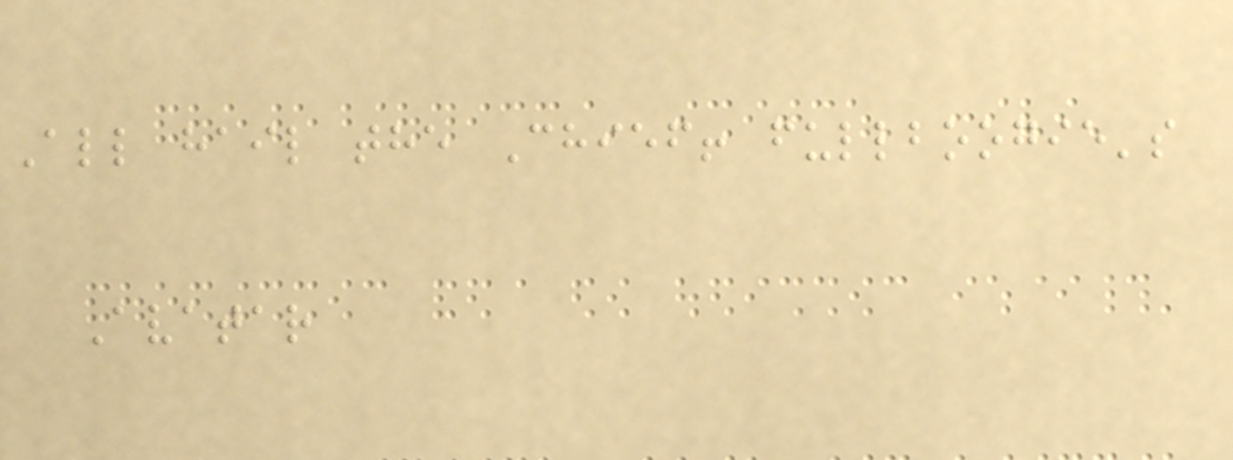All hail the Chief! fullboogie's
Avatar
